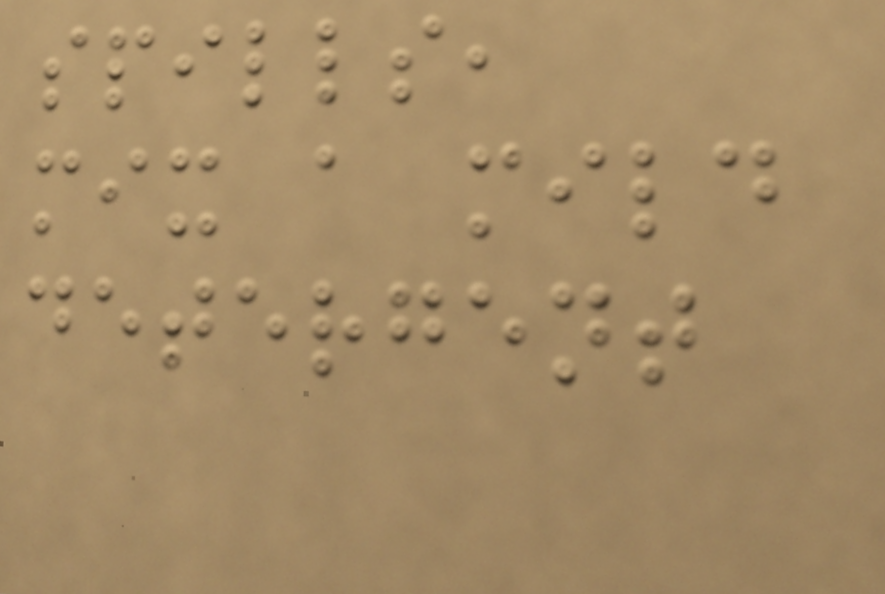spills,
mix a mild
detergent
